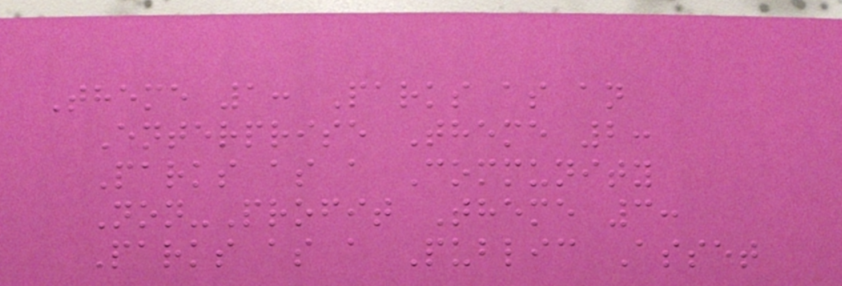Theme 1: Parks as an
Enterprise Theme 2:
Parks as a Community
Non-Profit Theme 3:
Parks as a Public Asset
